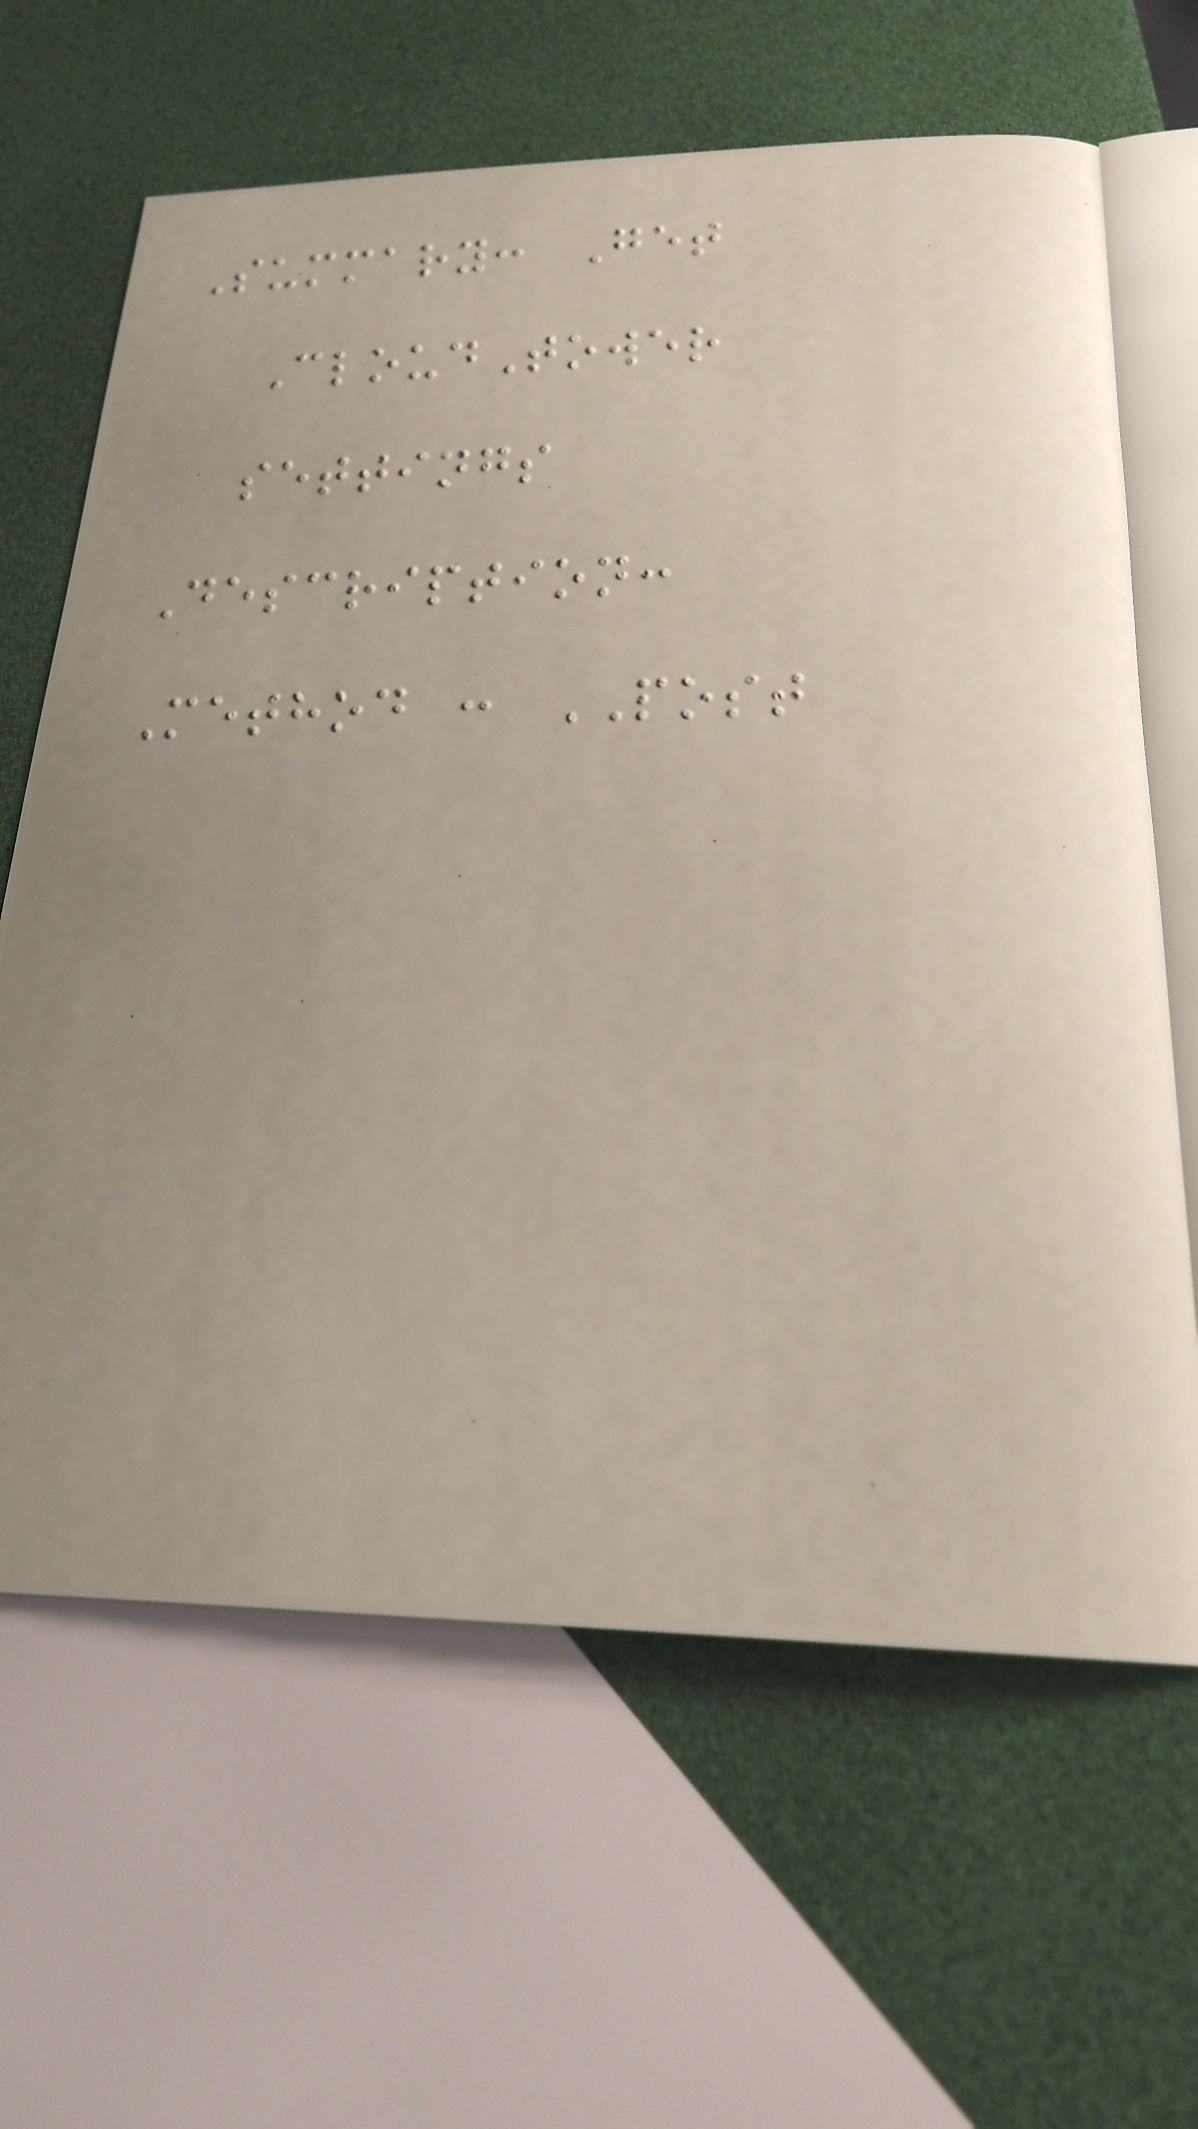Summary: Get
CloudTower
settings
Description:
Method : POST
